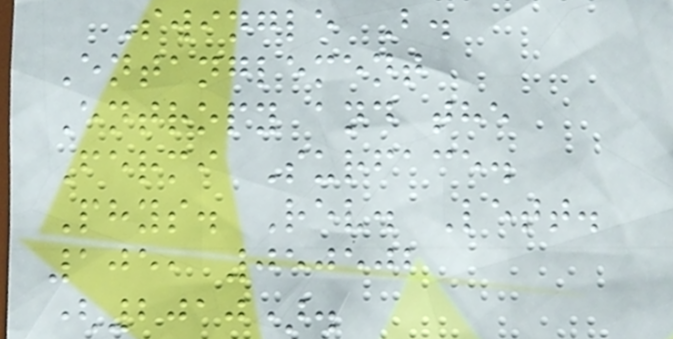Swingle B.
Entanglement
Entropy and the
Fermi Surface.
Phys. Rev. Lett.
105, 050502
(2010).
